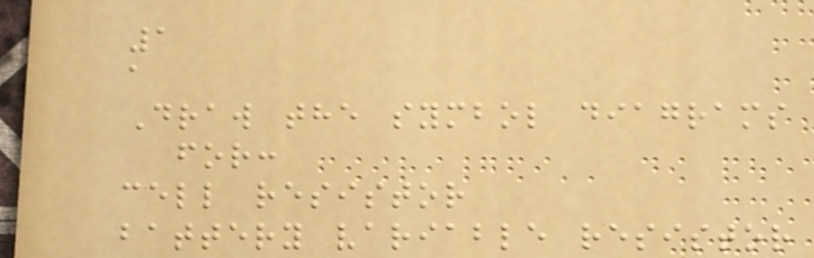1
a
Draw the symbol diagrams
for:
cell resistor
battery variable resistor
